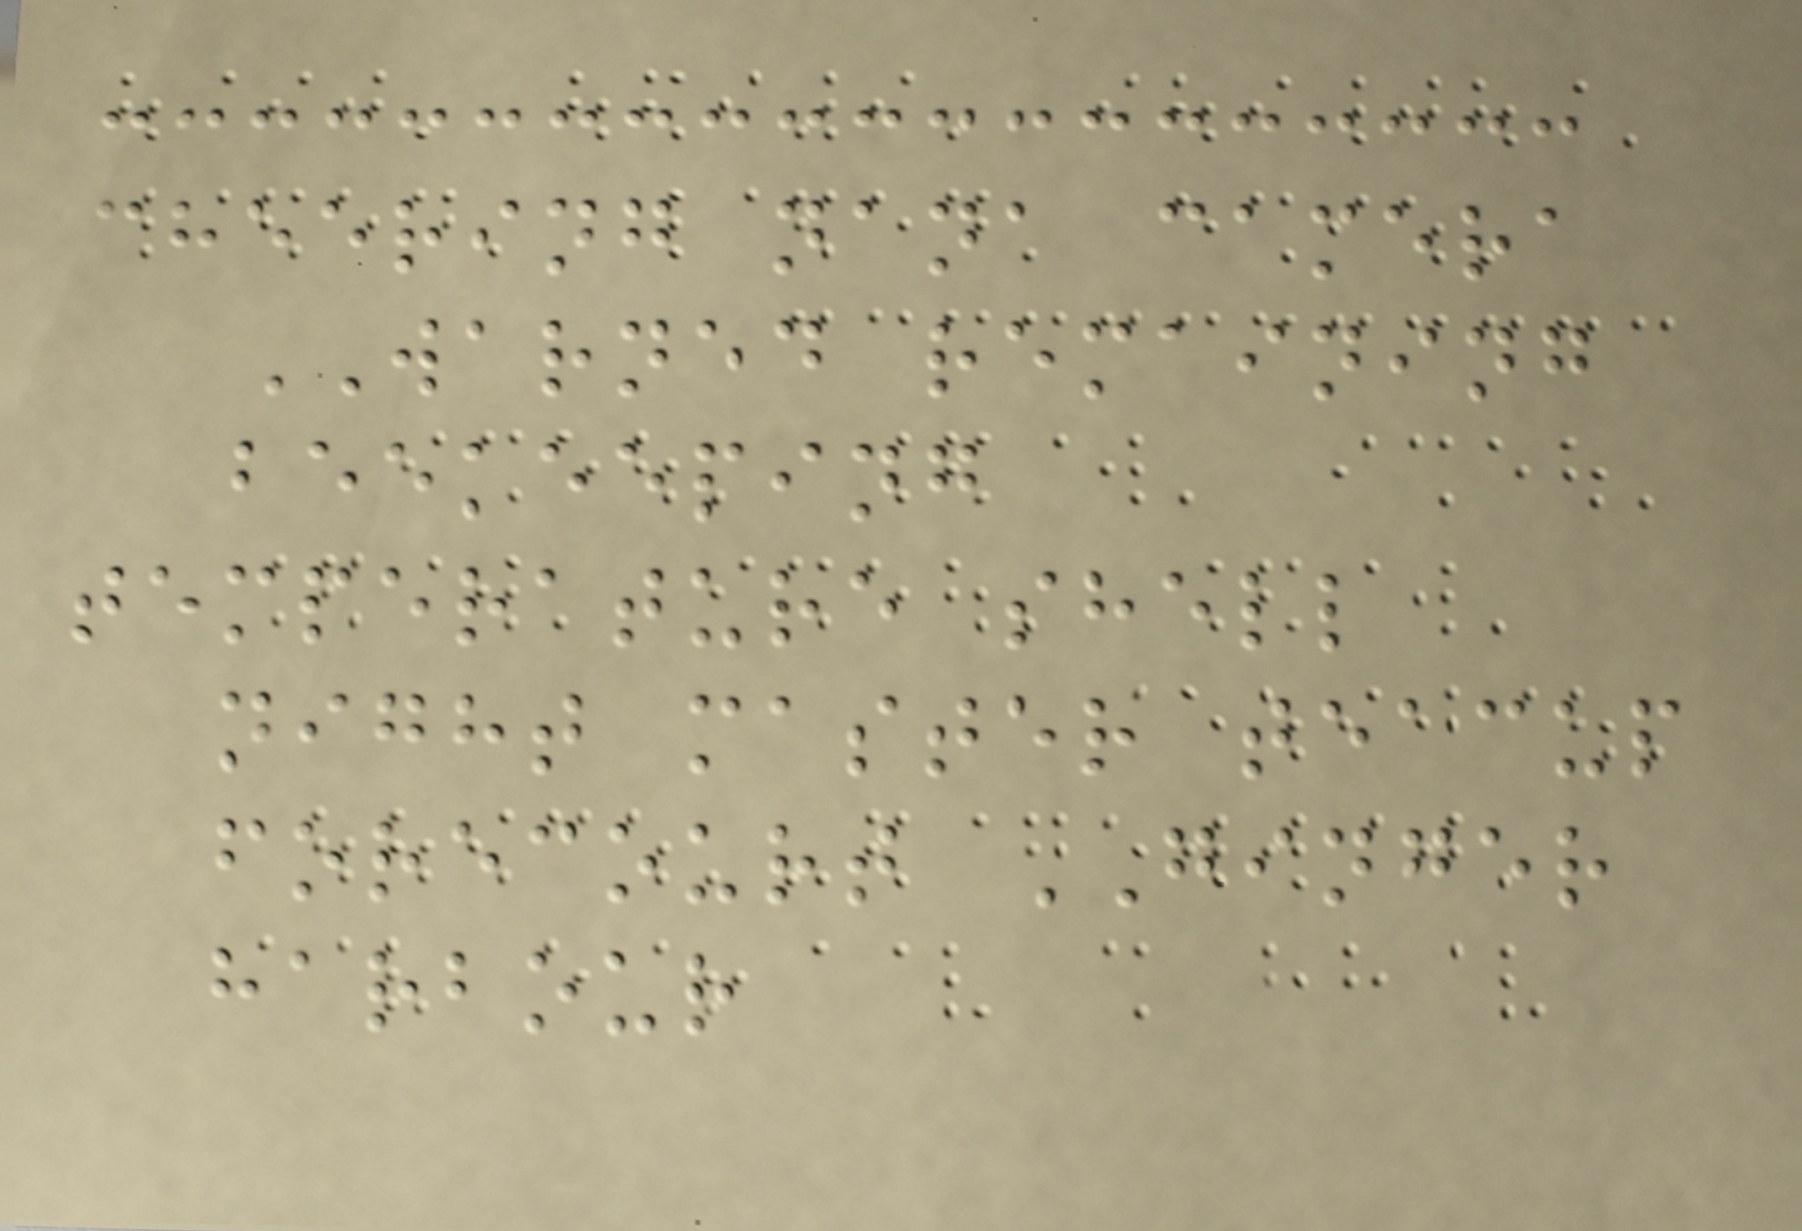cheering nana camera
WARNED remaining
beekeeping
temperature shell
night master teacup
forecourt GINGER
harbour
